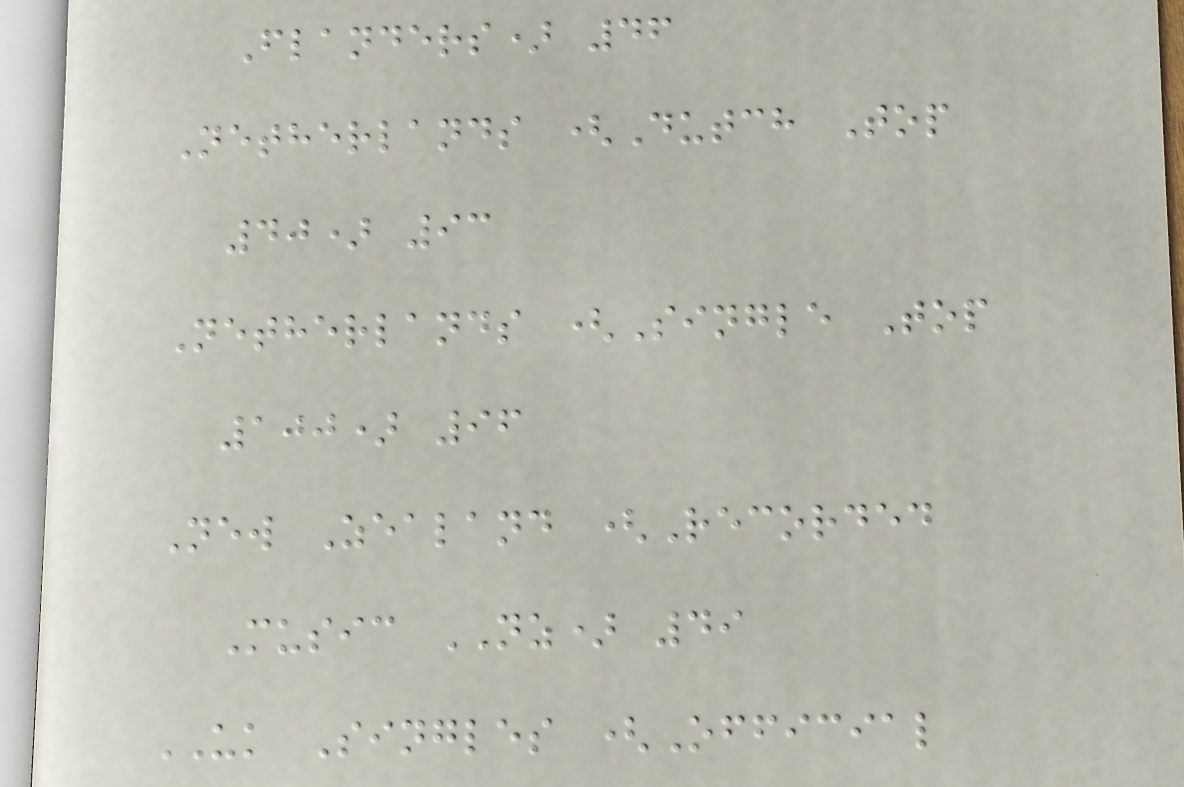Flanders) 46
Netherlands (Dutch Top
40) 93
Netherlands (Single Top
100) 96
New Zealand (Recorded
Music NZ) 49
UK Singles (Official
